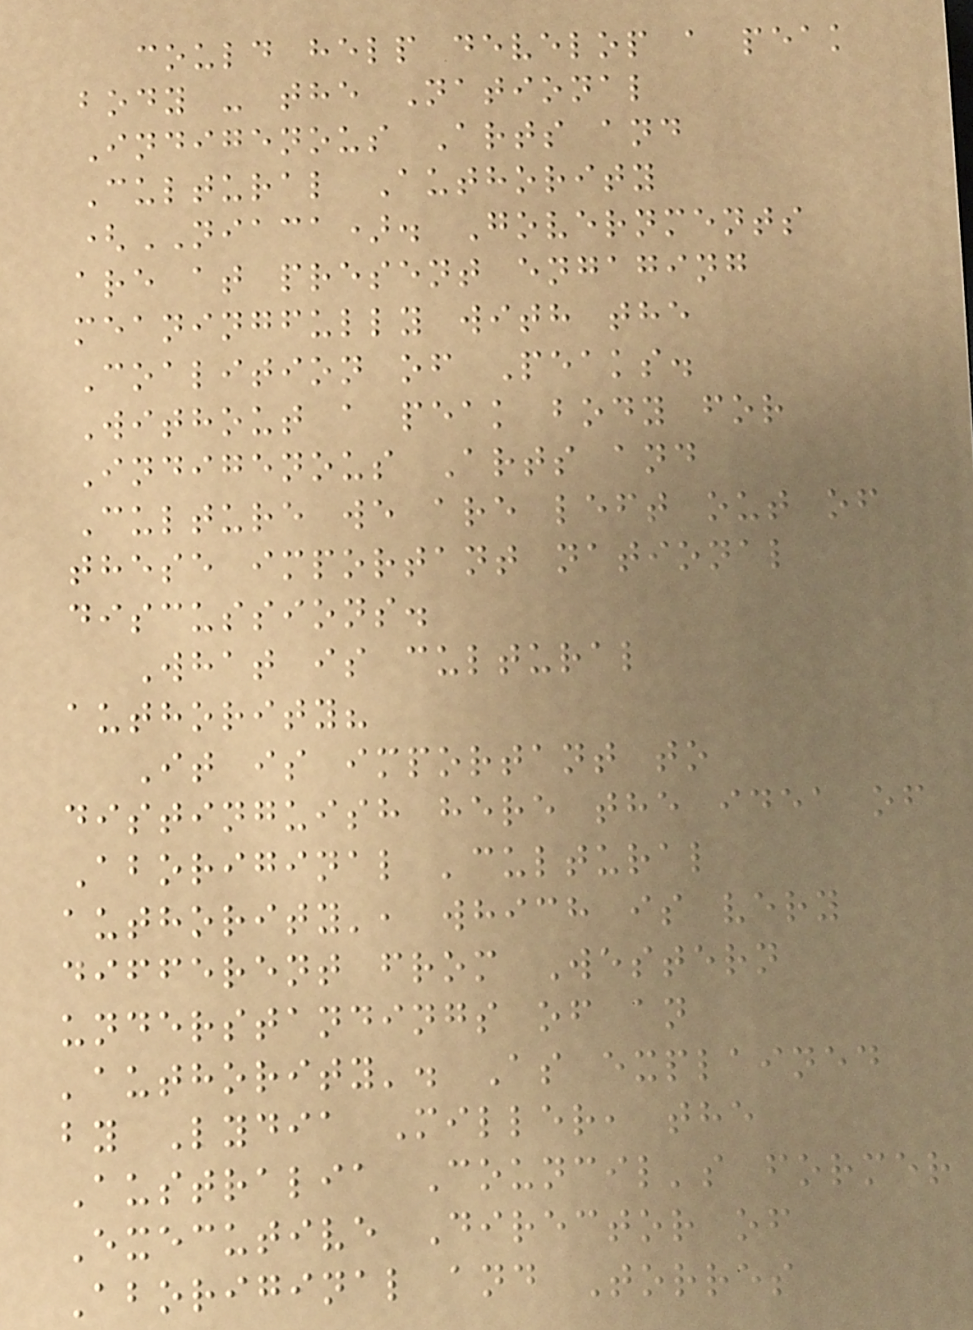could help develop a peak
body - the National
Indigenous Arts and
Cultural Authority
(NIACA). Governments
are at present engaging
meaningfully with the
Coalition of Peaks.
Without a peak body for
Indigenous Arts and
Culture we are left out of
these important national
discussions.
What is cultural
authority?
It is important to
distinguish here the idea of
Aboriginal 'cultural
authority', which is very
different from Western
understandings of an
'authority'. As explained
by Lydia Miller, the
Australia Council's former
Executive Director of
Aboriginal and Torres
